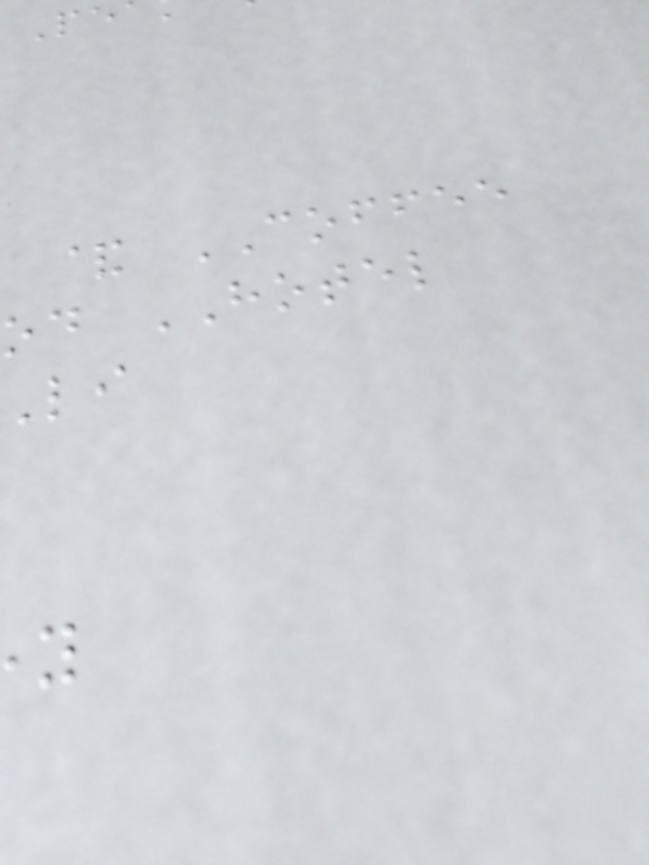& COFFEE
od HOTEL
